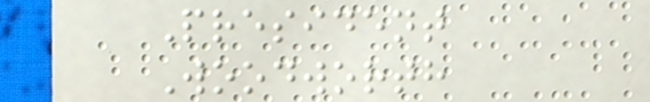President
Woodworth
